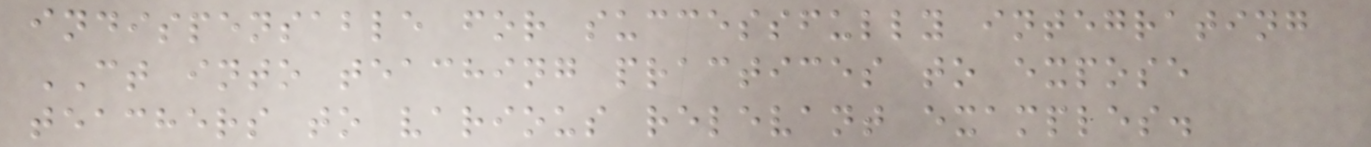indispensable for successfully integrating
CT into teaching practices to expose
teachers to various relevant examples.
